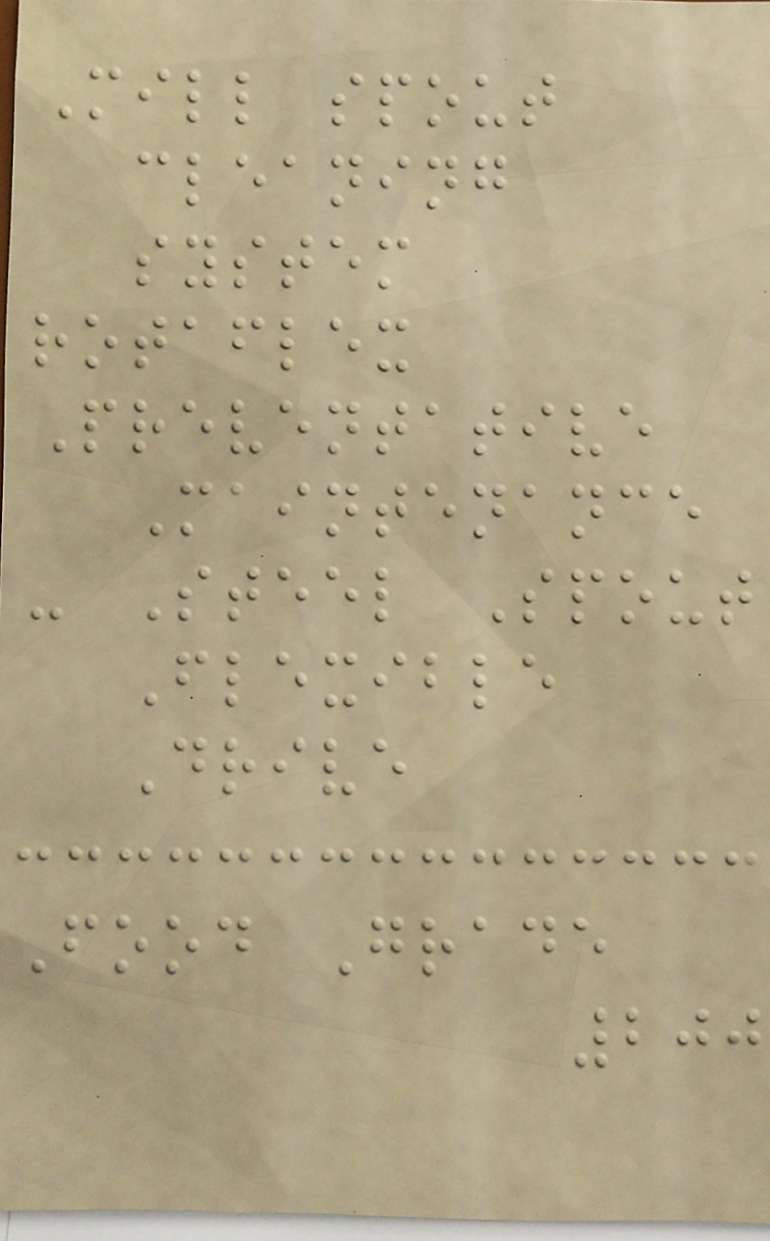Mill spout
cleaning
system
rotaflex
Preventative
Maintenance
- Steel Spout
Flexible
Drive
Food Grade
200
